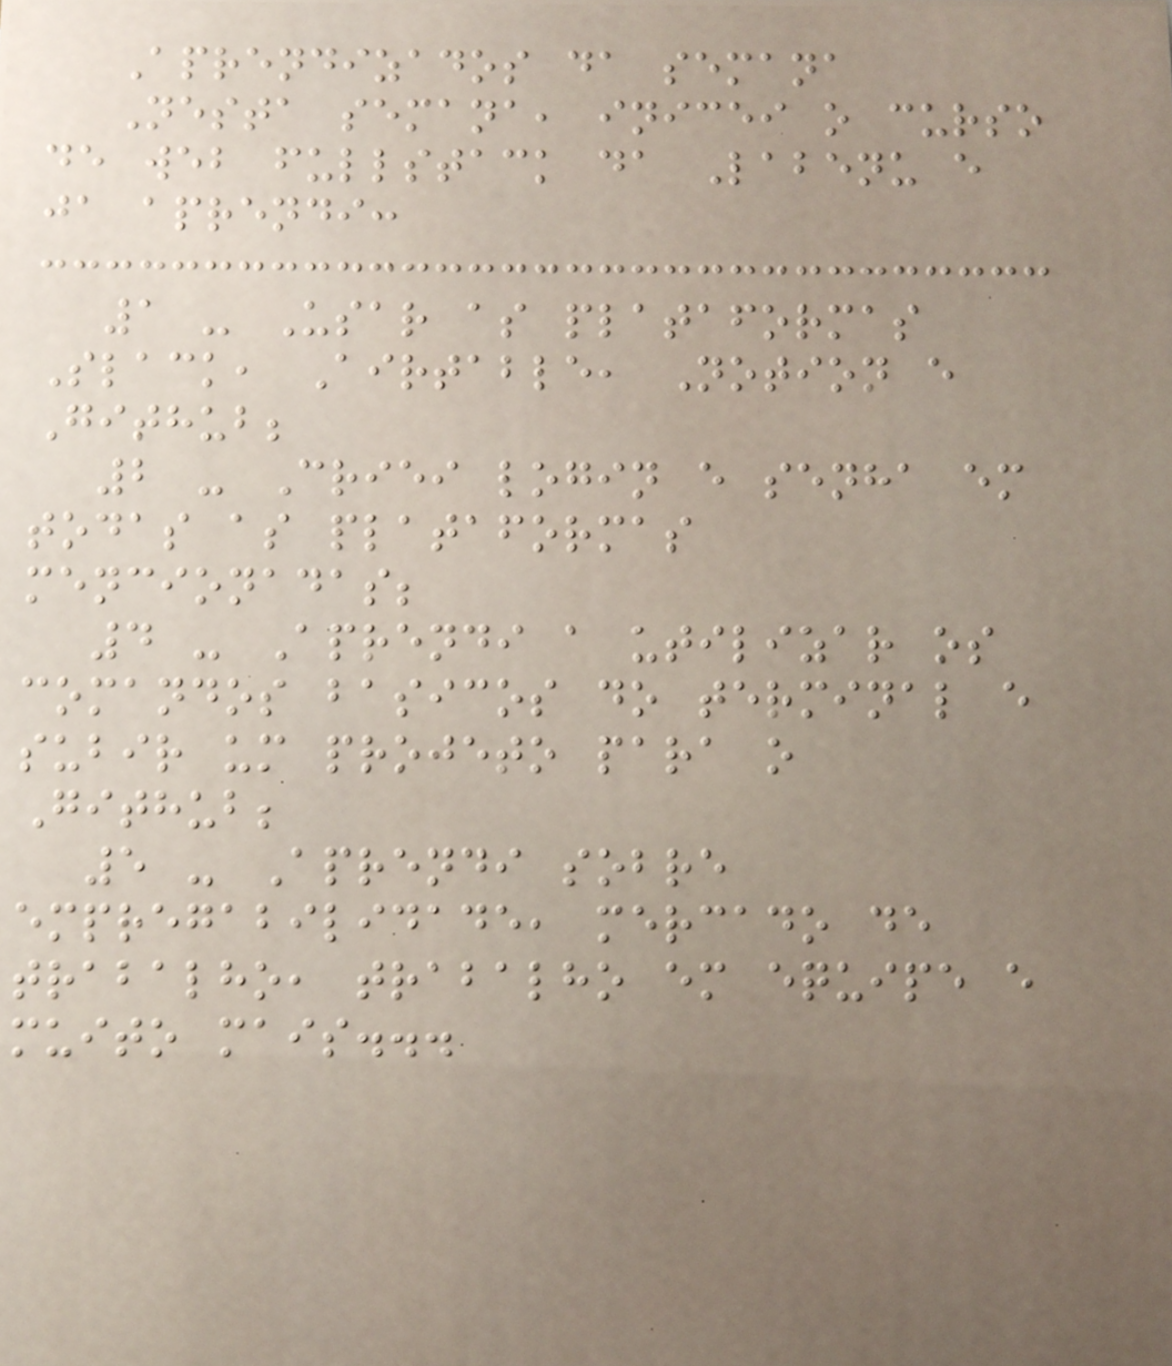Aprendizados da semana
Nesta semana, inicei o curso
de web fullstack da Labenu e
ja aprendi:
1 - Usar as plataformas
Slack, Airtable, Notion e
Github;
2 - Criei login e senha em
todas as plataformas
mencionadas;
4 - Aprendi a utilizar os
comandos basicos do terminal e
subir um projeto para o
Github;
5 - Aprendi sobre
empregabilidade, mercado de
trabalho, trabalho em equipe e
muito mais...
